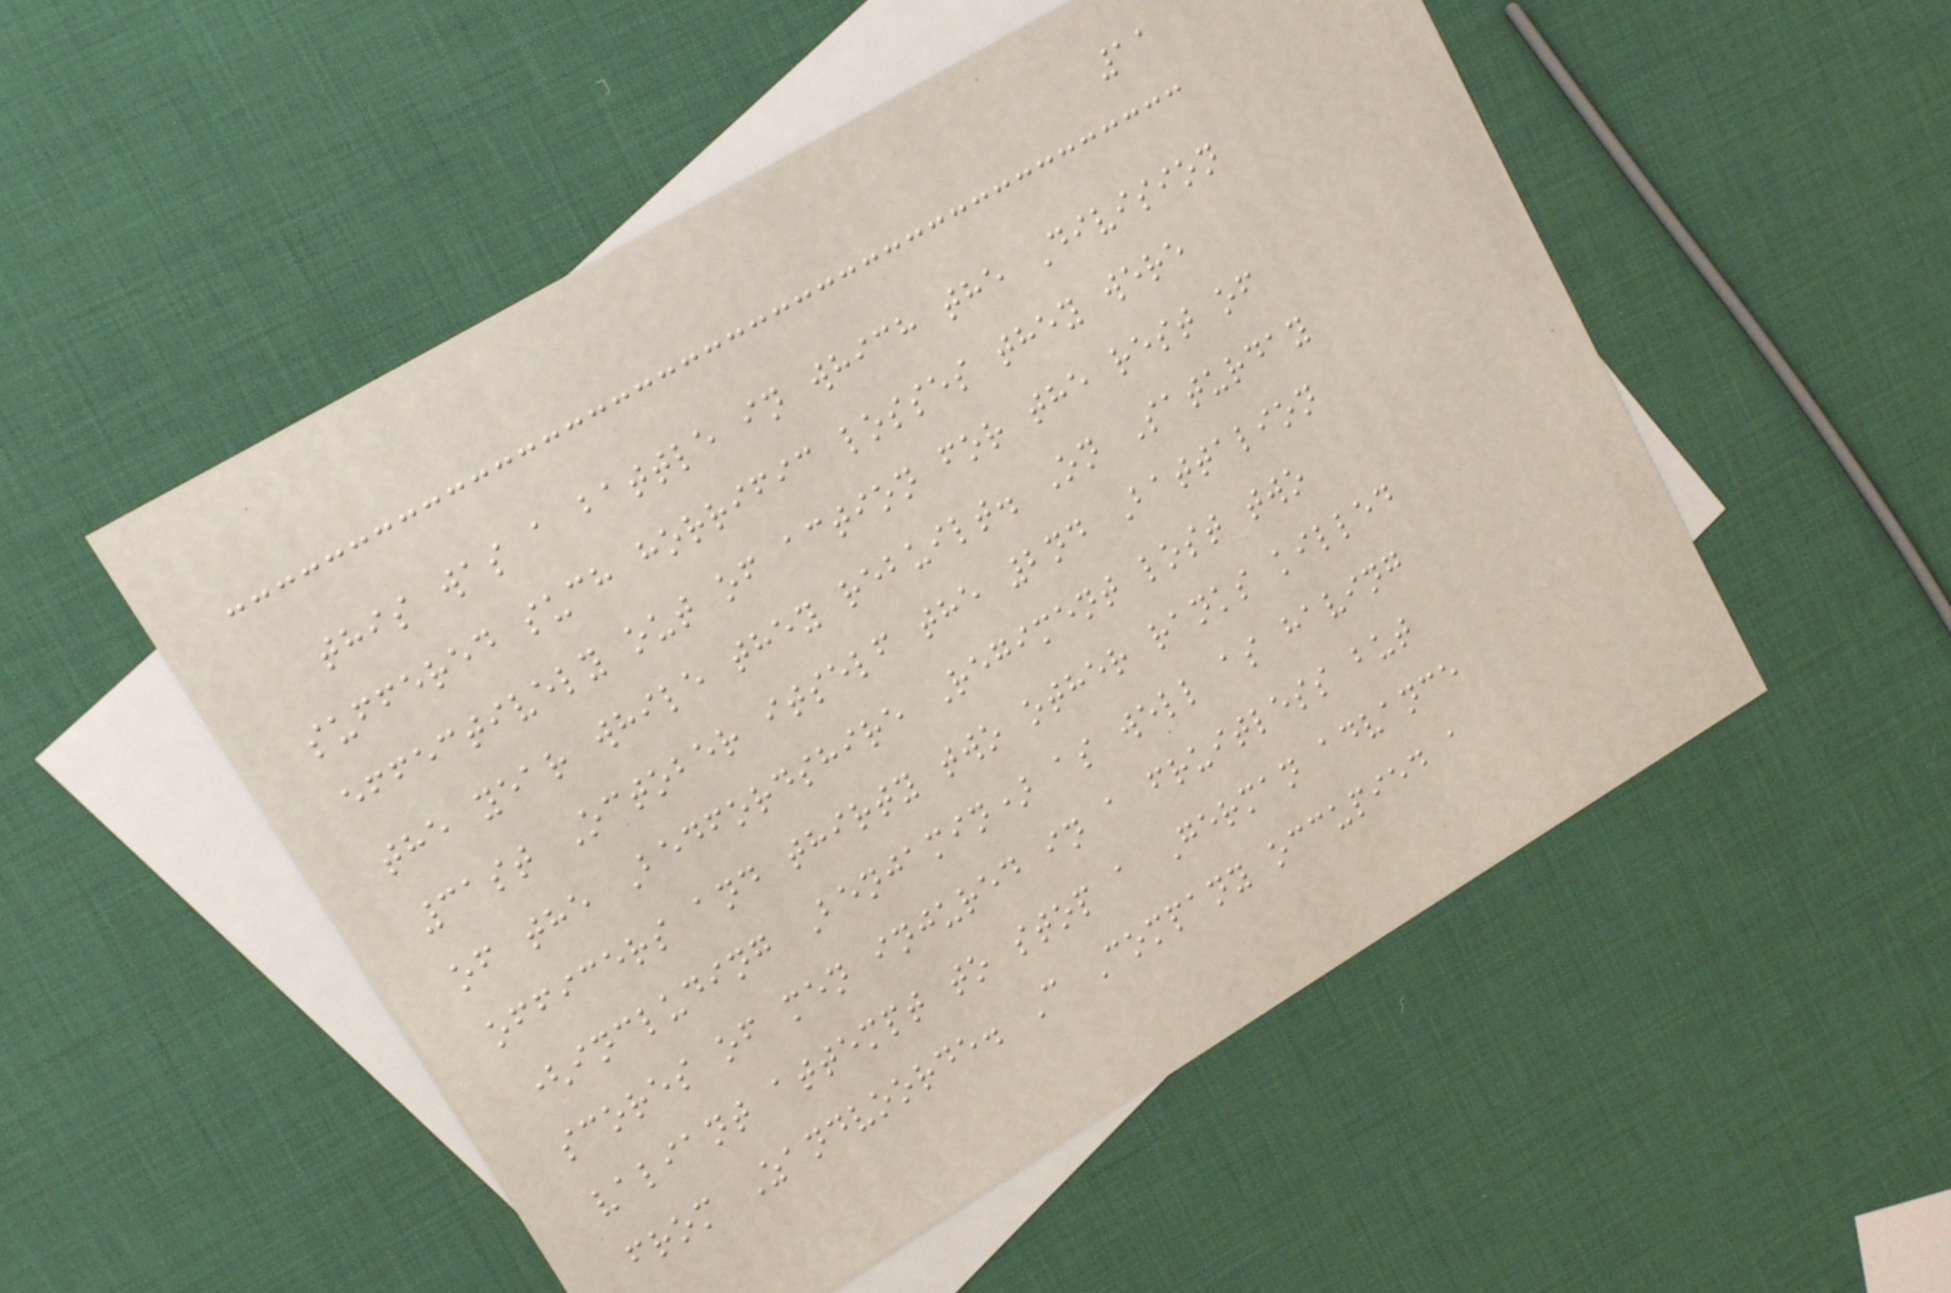11
this was a battle in which the Division
suffered such horrific losses they were
effectively out of action for the rest of
the year while they rebuilt. On Saturday
31st October itself the 2nd Battalion
of the Bedfordshire Regiment lost two
officers and thirty two other ranks killed
(including Benjamin) as well as having
scores of men injured in a fruitless but
valiant attempt to stop a German advance
from Zandvoorde. C Company occupied a
